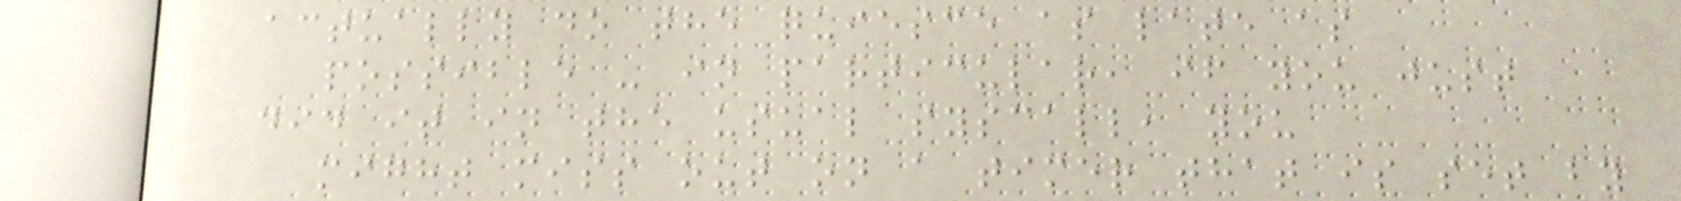actually do the quiesce as late as
possible - in particular, if you just
did it in the usual syscall, you
might miss out on a timer that is set by
